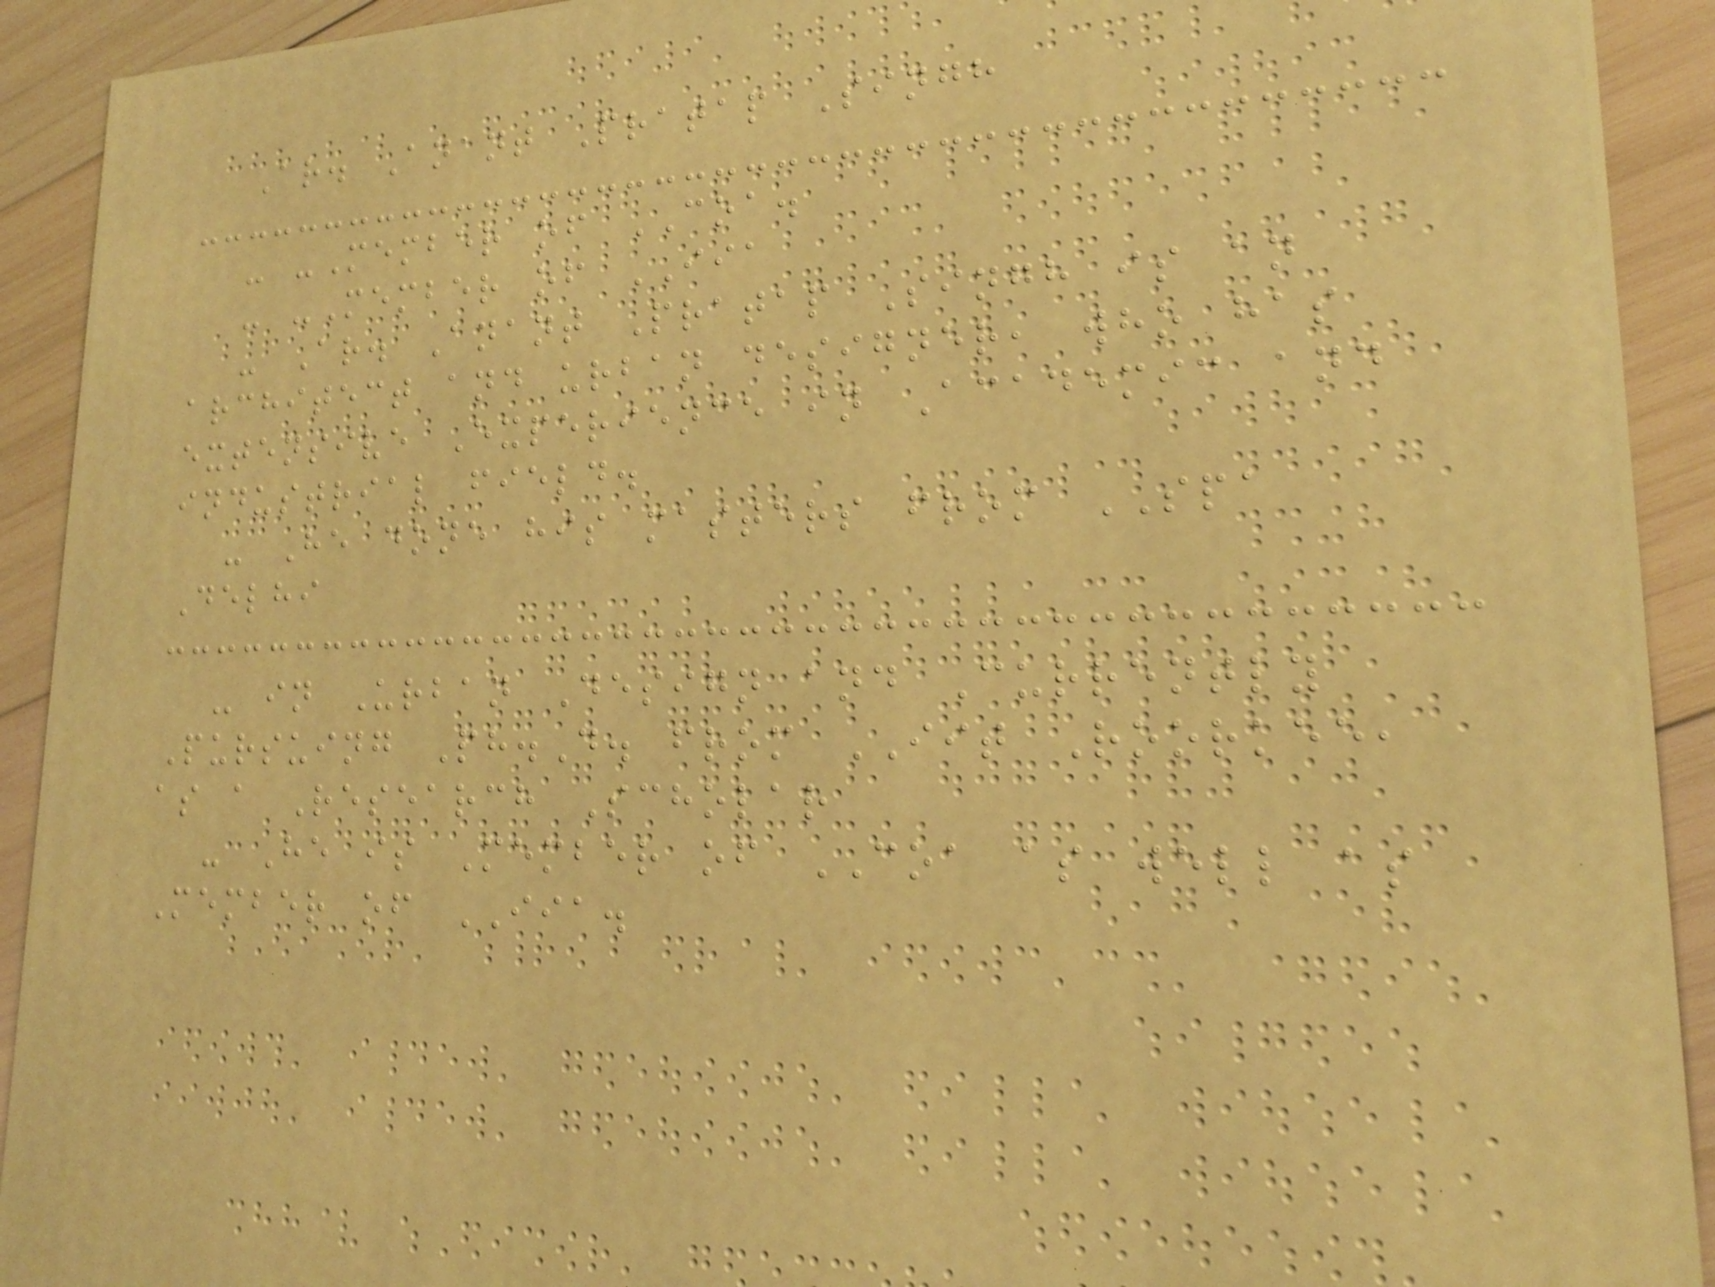Ar. Anant Pratap Singh
- -Member of COA.
- -Member of IIA
- Ar. Anant Pratap Singh is an
architect and urban designer, who has
extensive Experience in Academic and
industrial field.
- He done his masters from SPA
Delhi
- in Urban Design and Currently
Pursuing Ph.D. from IIT Roorkee,
as a Research Scholar
- He is Member of COA as well as
Member of IIA.
